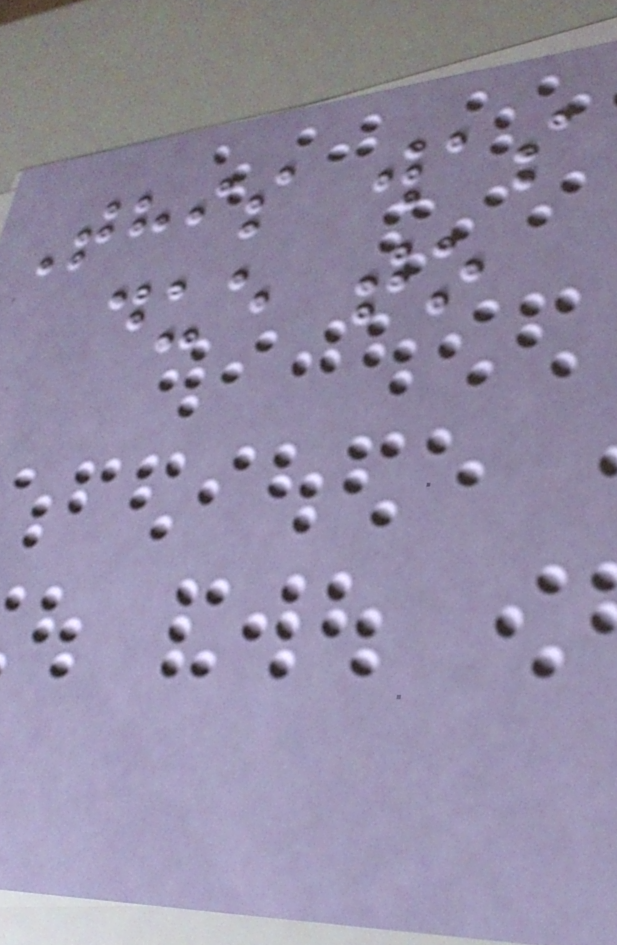This was
due to
